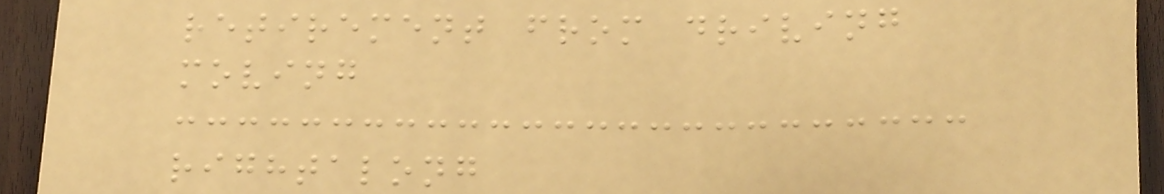retirement from driving
moving
rightalong
